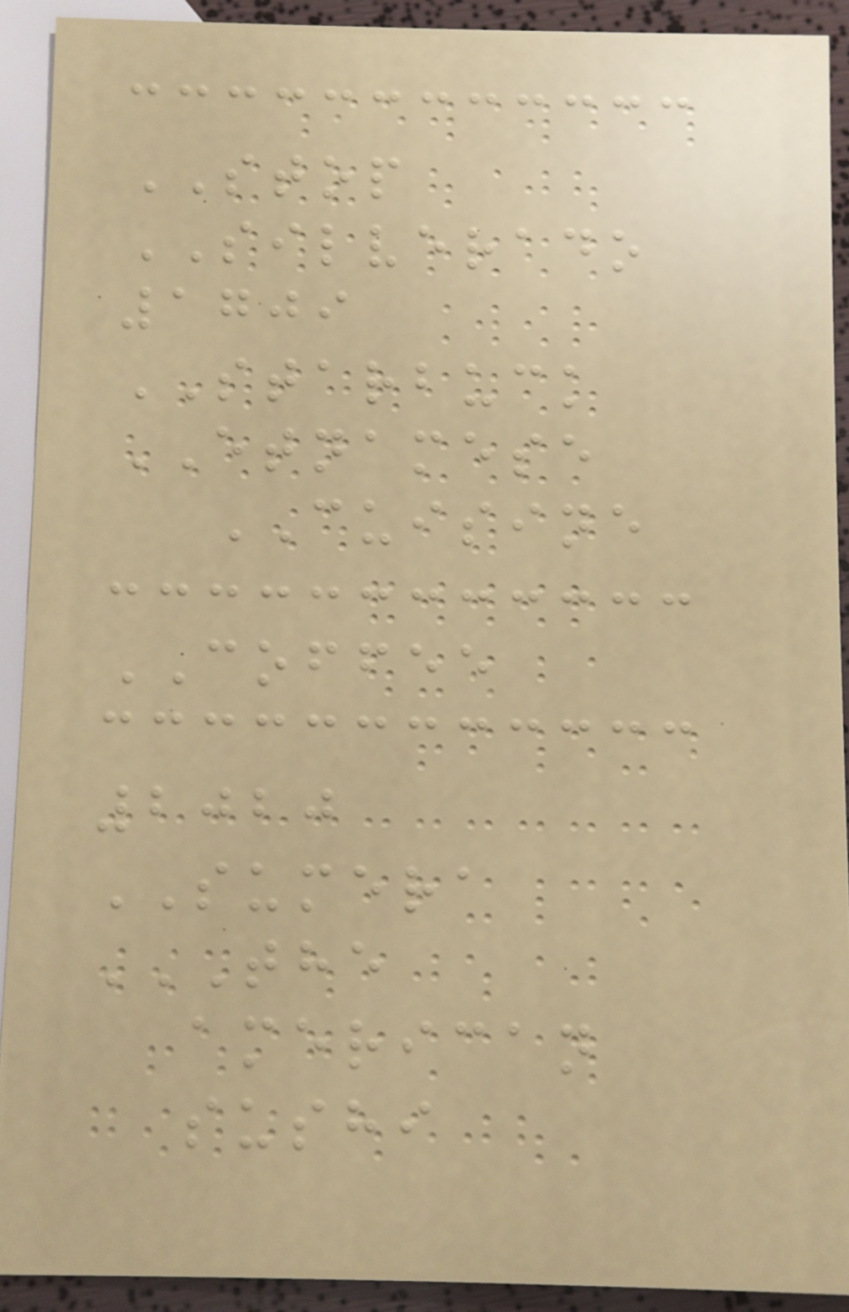STOP
SILVERADO
1709
STARBUCK
ETNAMESE
CUISINE
COFFEE
2020
SUMERA
THE
AMERICAN
SUSHI
